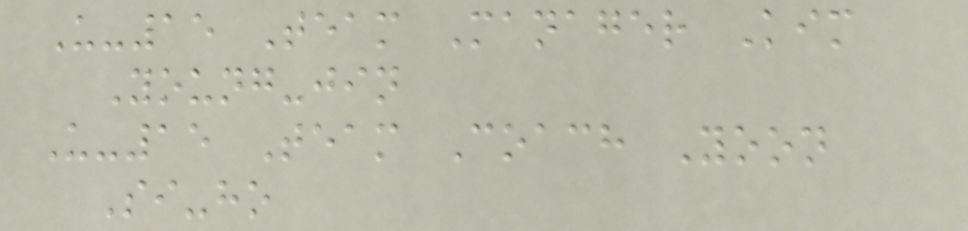U-15 Team Manager Kim
Young-jin
U-15 Team Coach Yoon
Si-ho
